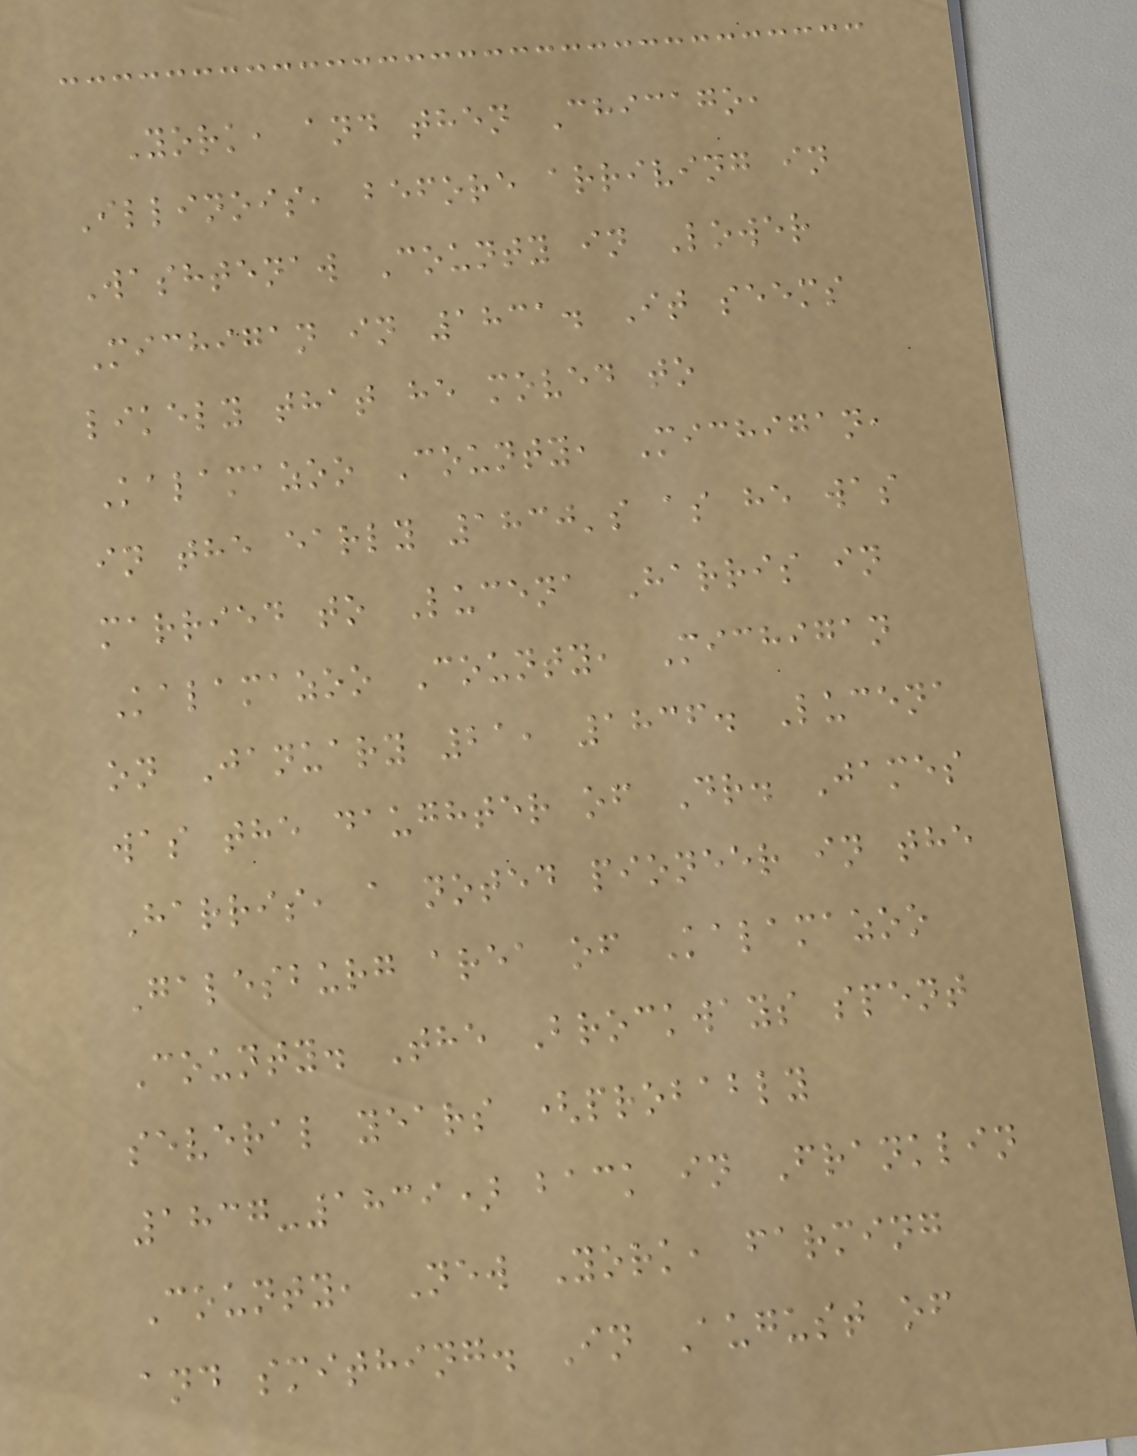York, and then Chicago,
Illinois, before arriving in
Washtenaw County in Lower
Michigan in 1831. It seems
likely that he moved to
Kalamazoo County, Michigan,
in the early 1830's as he was
married to Lucena Harris in
Kalamazoo County, Michigan
on January 21, 1836. Lucena
was the daughter of Dr. James
Harris, a noted pioneer in the
Galesburg area of Kalamazoo
County. The Brockways spent
several years (probably
1837-1839) back in Franklin
County, New York, farming
and smithing. In August of
